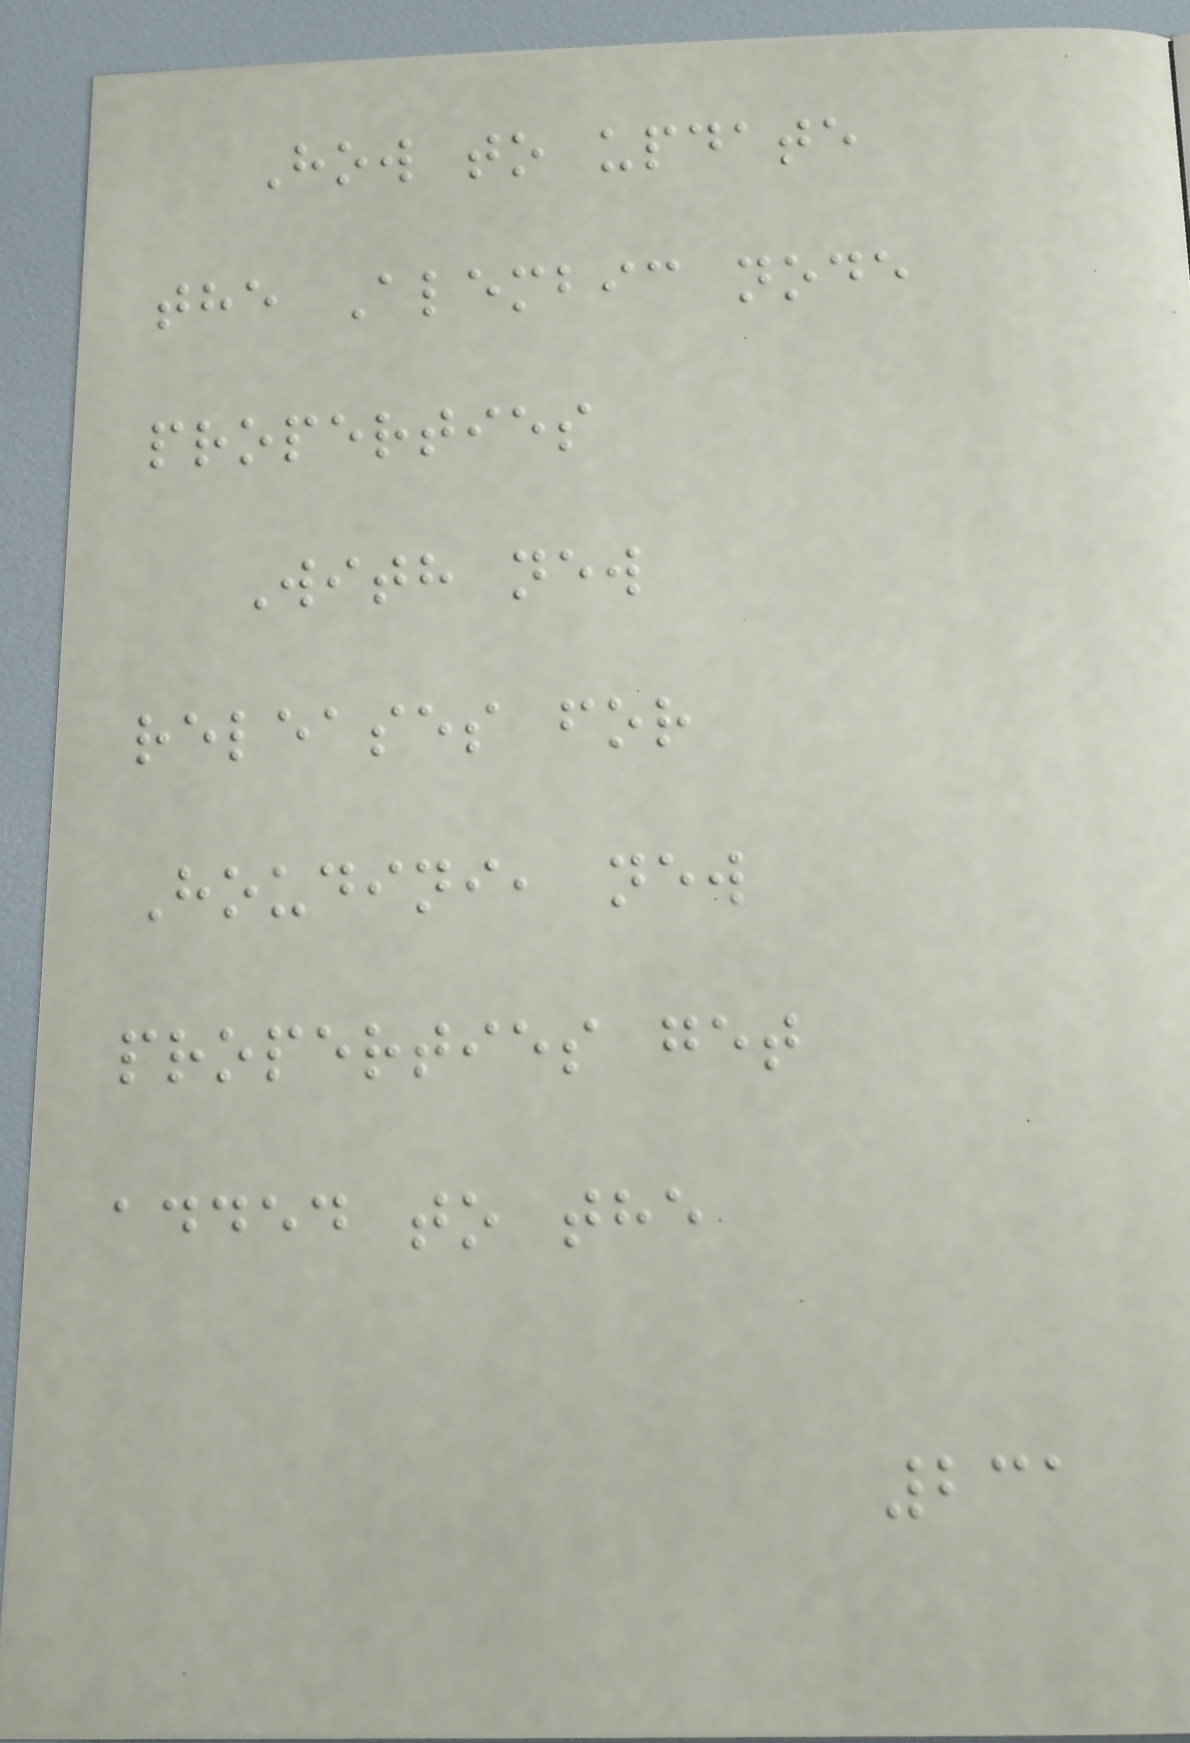How to update
the Alembic node
properties
With new
releases for
Houdini, new
properties get
added to the
231
